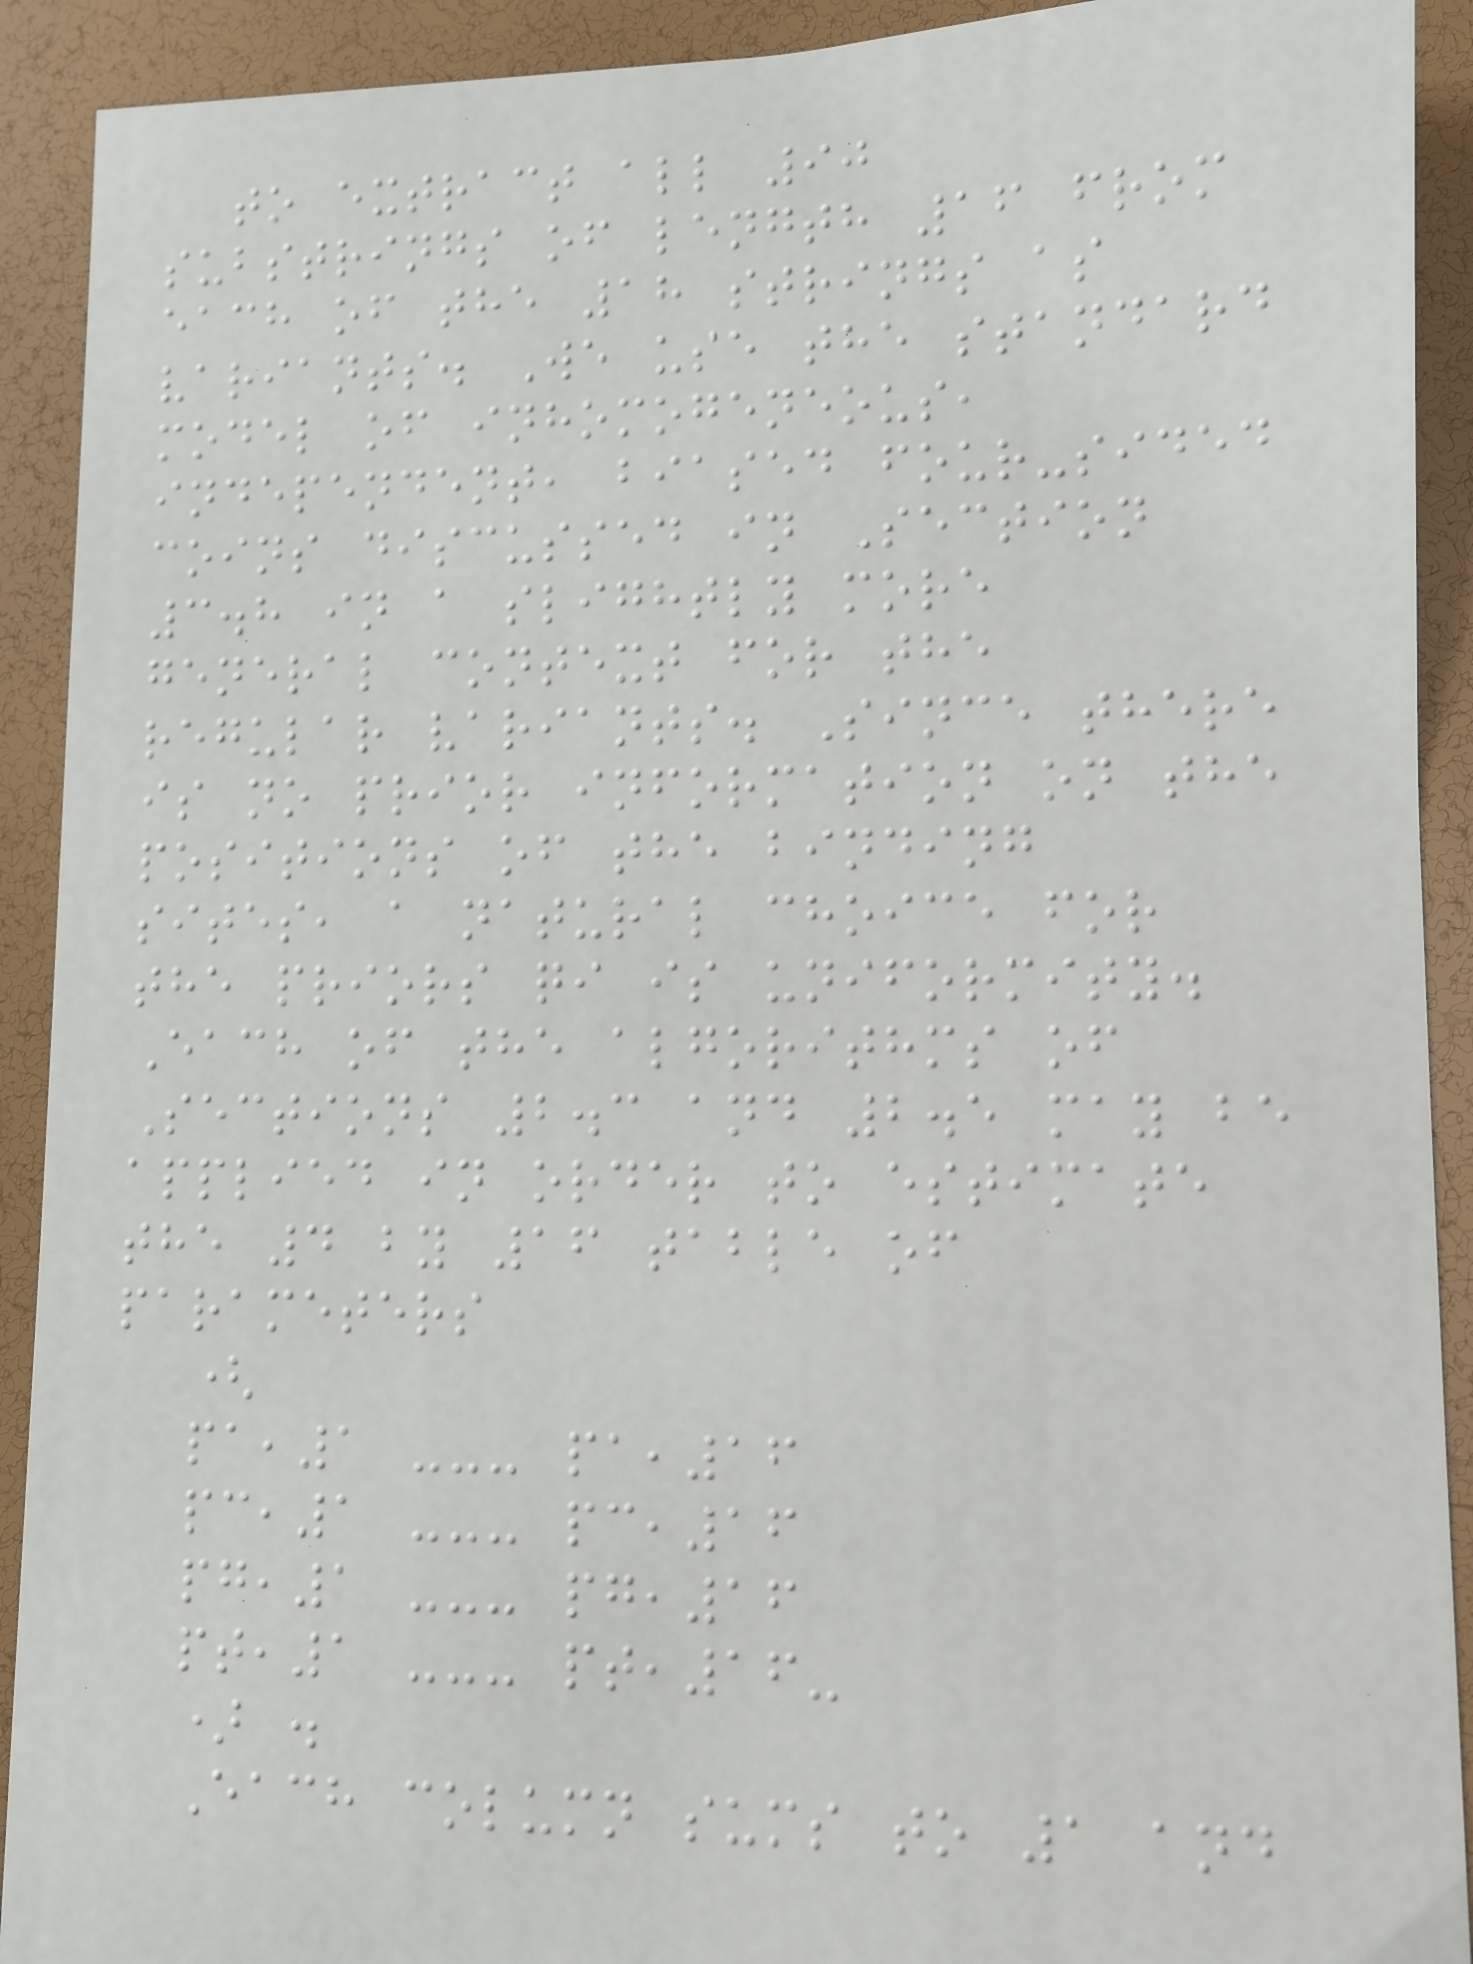to extract all 90
substrings of length 16 from
each of the 18 strings as
variants. We use the standard
model of inhomogeneous,
independent, biased four-sided
coins discussed in Section
3.8 in a slightly more
general context for the
regular variants. Since there
is no prior information on the
positions of the binding
sites, a natural choice for
the priors qi is uniformity.
Each of the algorithms of
Sections 2.3 and 2.5 may be
applied in order to estimate
the 4 by 16 table of
parameters
(
pa,1 --- pa,16
pc,1 --- pc,16
pg,1 --- pg,16
pt,1 --- pt,16-
) .
Each column sums to 1 and
